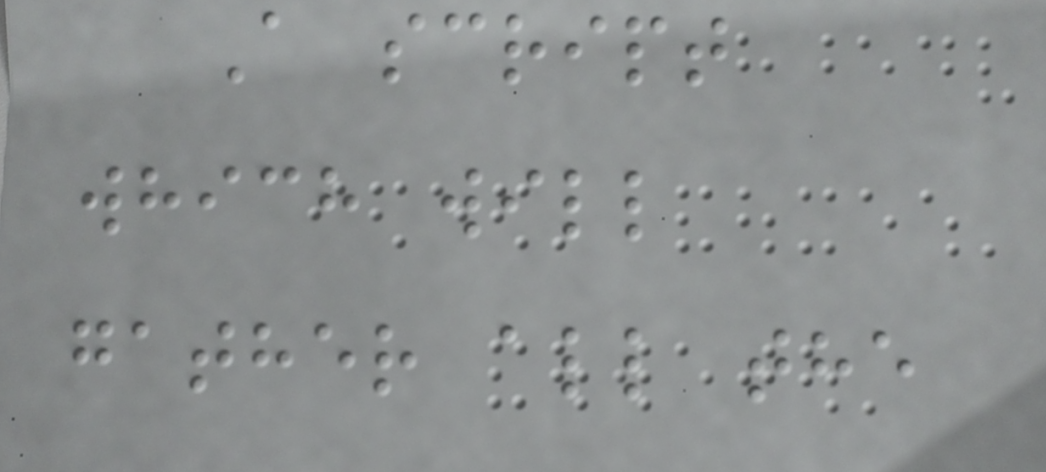A script
which will
gather all the
